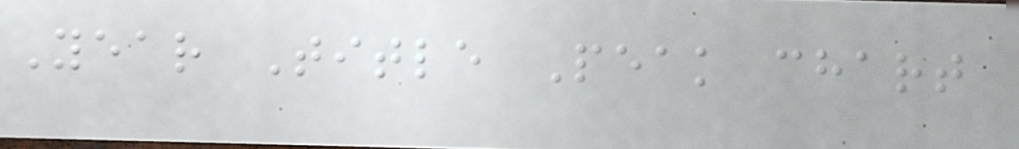Year Title Peak chart
